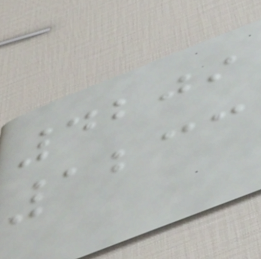4209
1233
